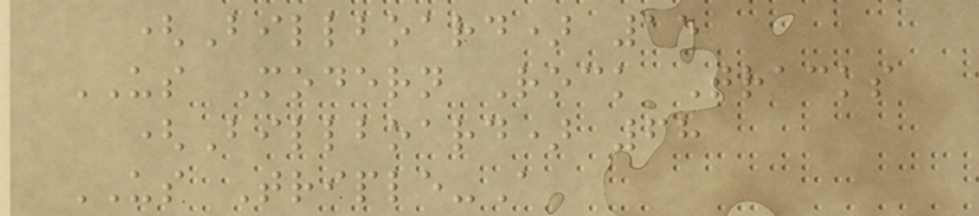(Billboard) 15
US Modern Rock Tracks
(Billboard) 68
US Triple-A
